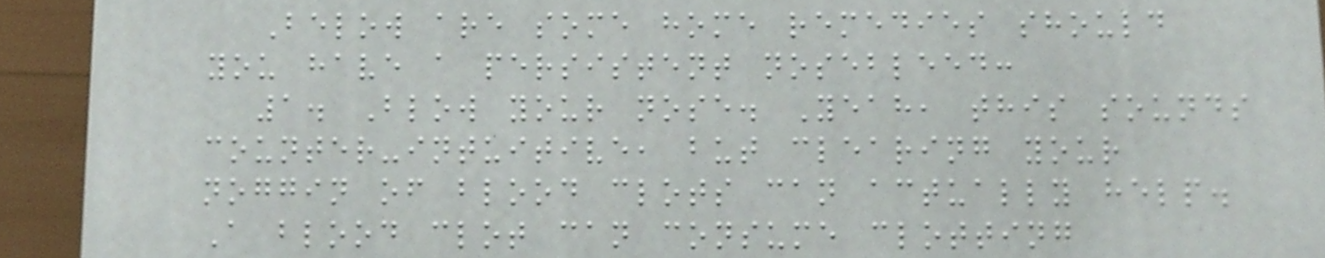Below are some home remedies should
you have a persistent nosebleed:
1. Blow your nose. Yeah, this sounds
counter-intuitive, but clearing your
noggin of blood clots can actually help.
A blood clot can consume clotting
